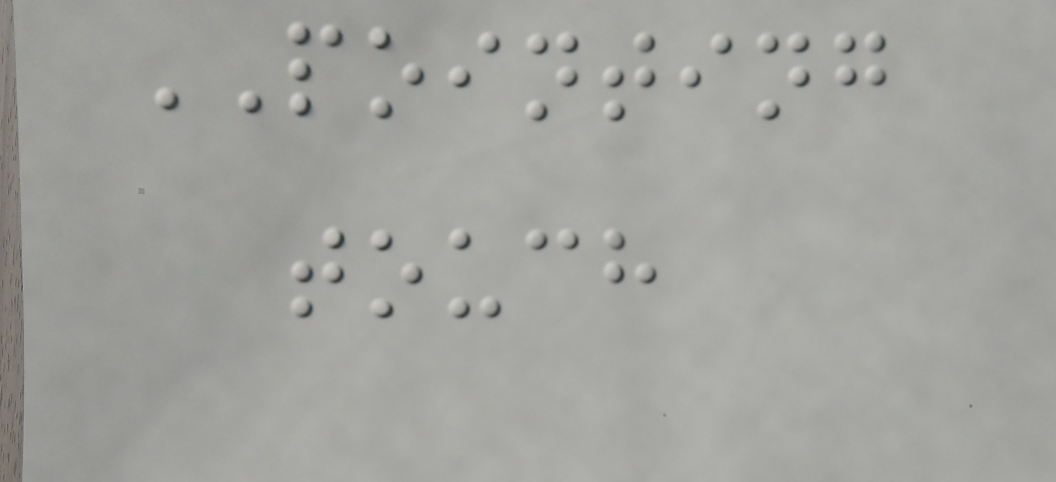POINTING
touch
